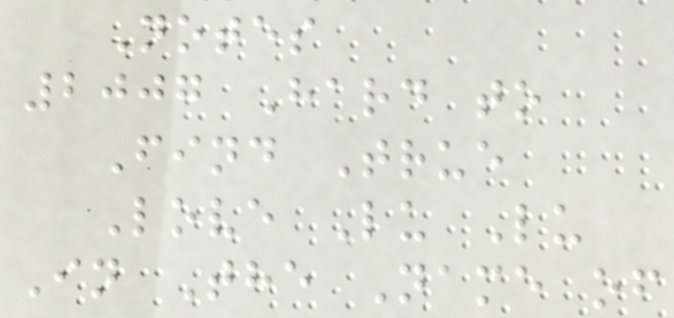Notes
2007 Hard to
Find True
Love Lu Lu
In The Name of
